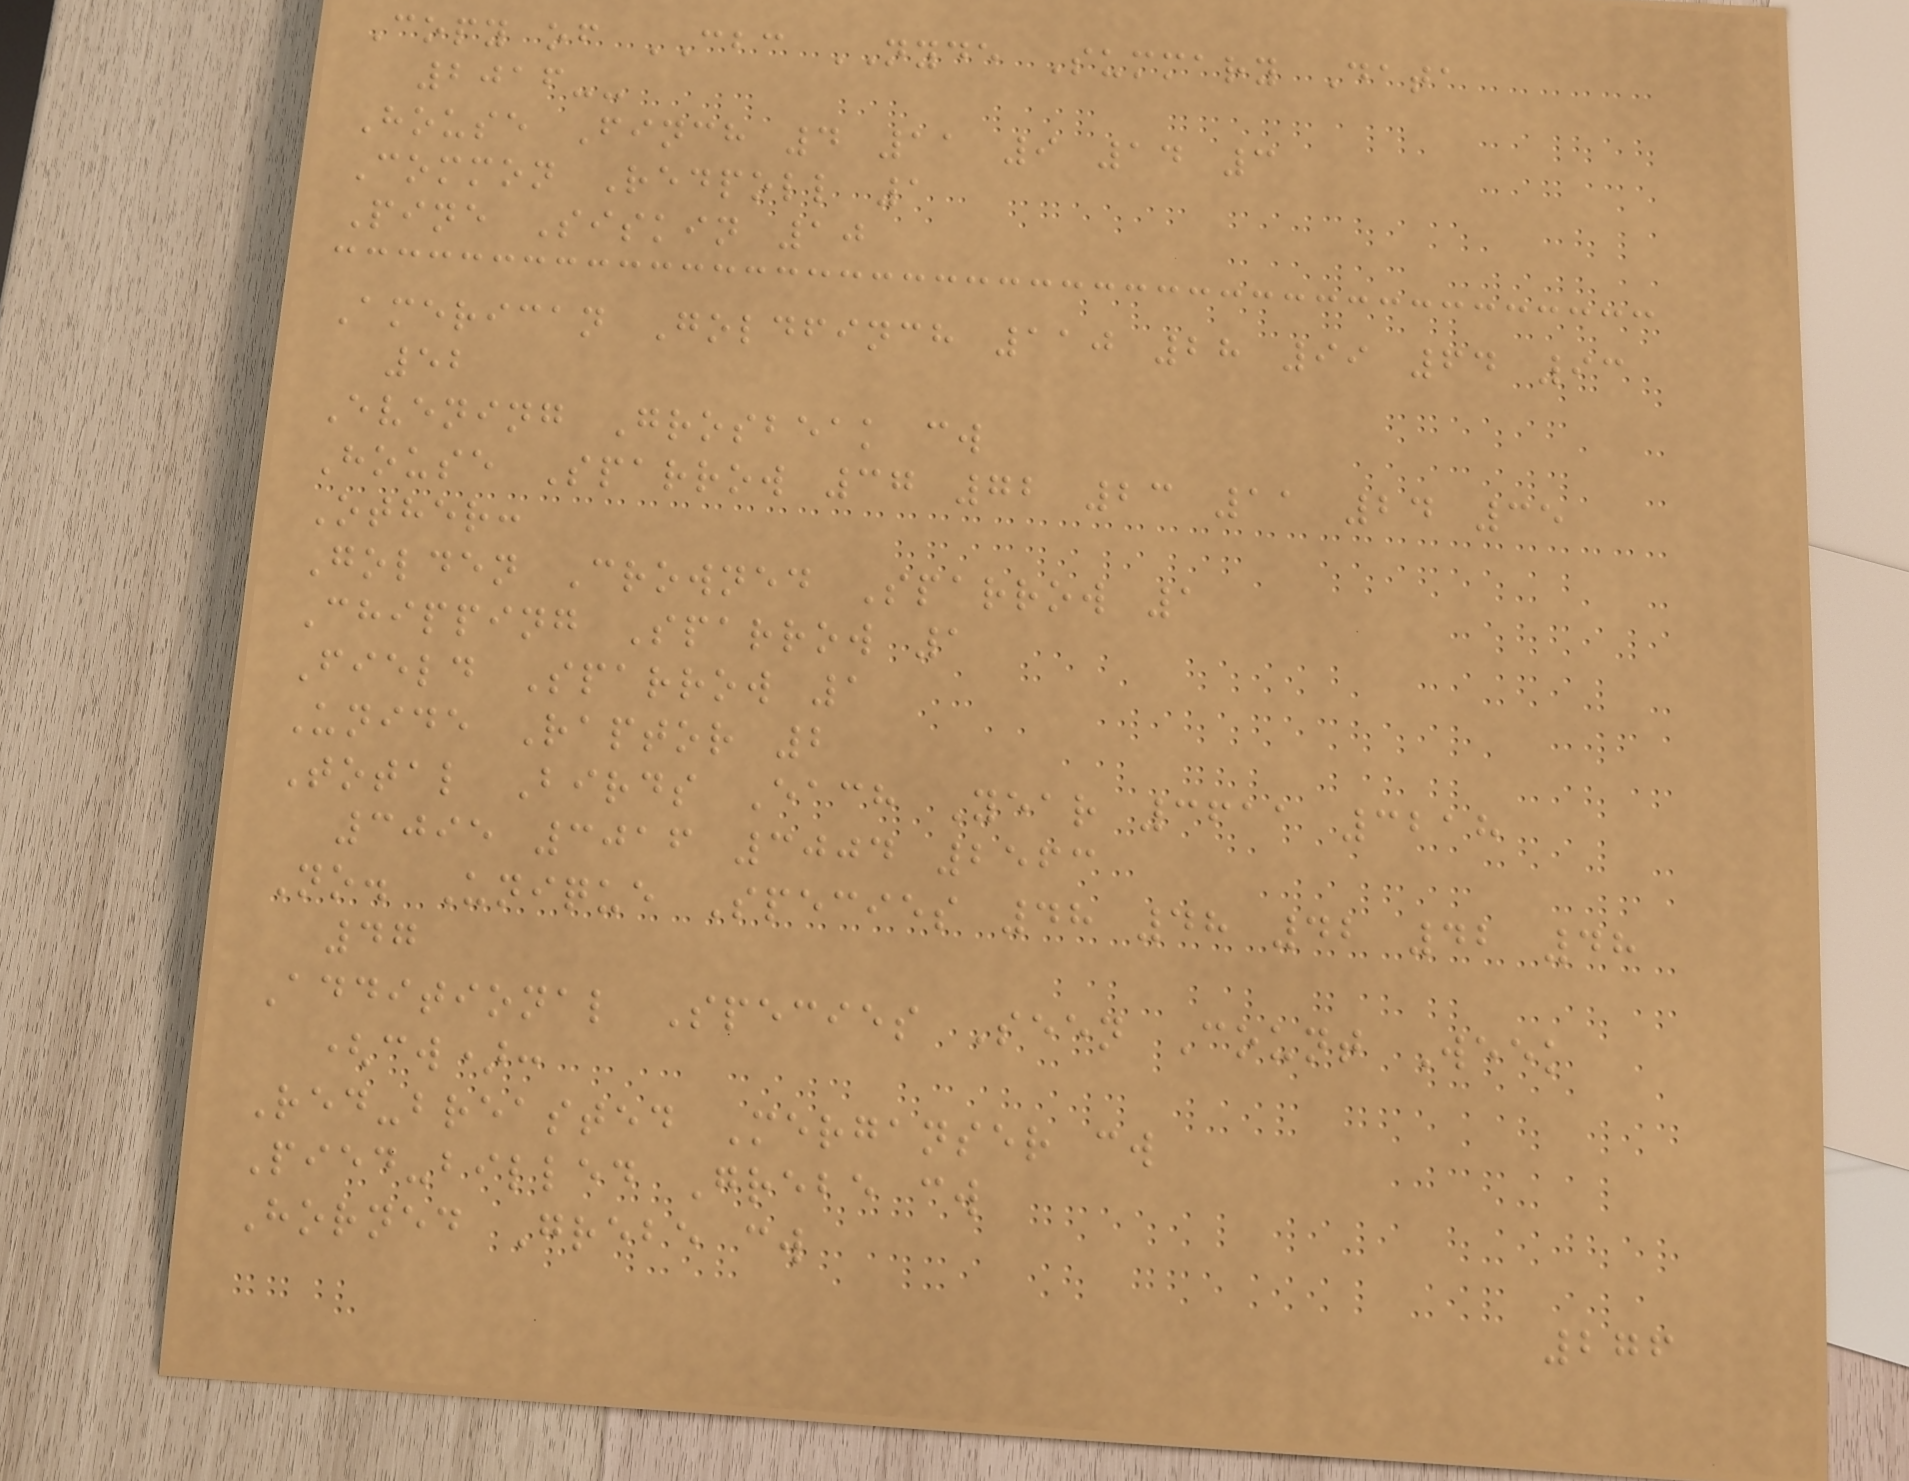Copy of CBC NYDE Summary Data
2016--
House Finch 4 11 9 14 3
Common Redpoll 1
Pine Siskin 10
American Goldfinch 110 28 99 64 93
52
Evening Grosbeak cw
House Sparrow 37 72 23 11 24 35
Other:
Golden Crowned Sparrow 1
Chipping Sparrow 1
Field Sparrow 1
Unide Raptor 2
Total Birds Each Year 3611 3218
3095 3016 3004 2563
No. Unique Species 48 48 42 42 48
47
Additional Species Seen Count Week
(cw):
Red-breasted Merganser cw
Pied-billed Grebe cw
Horned Grebe cw
276
